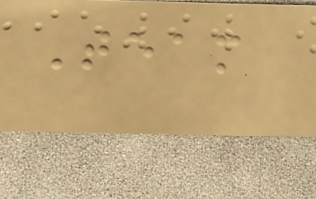Team
